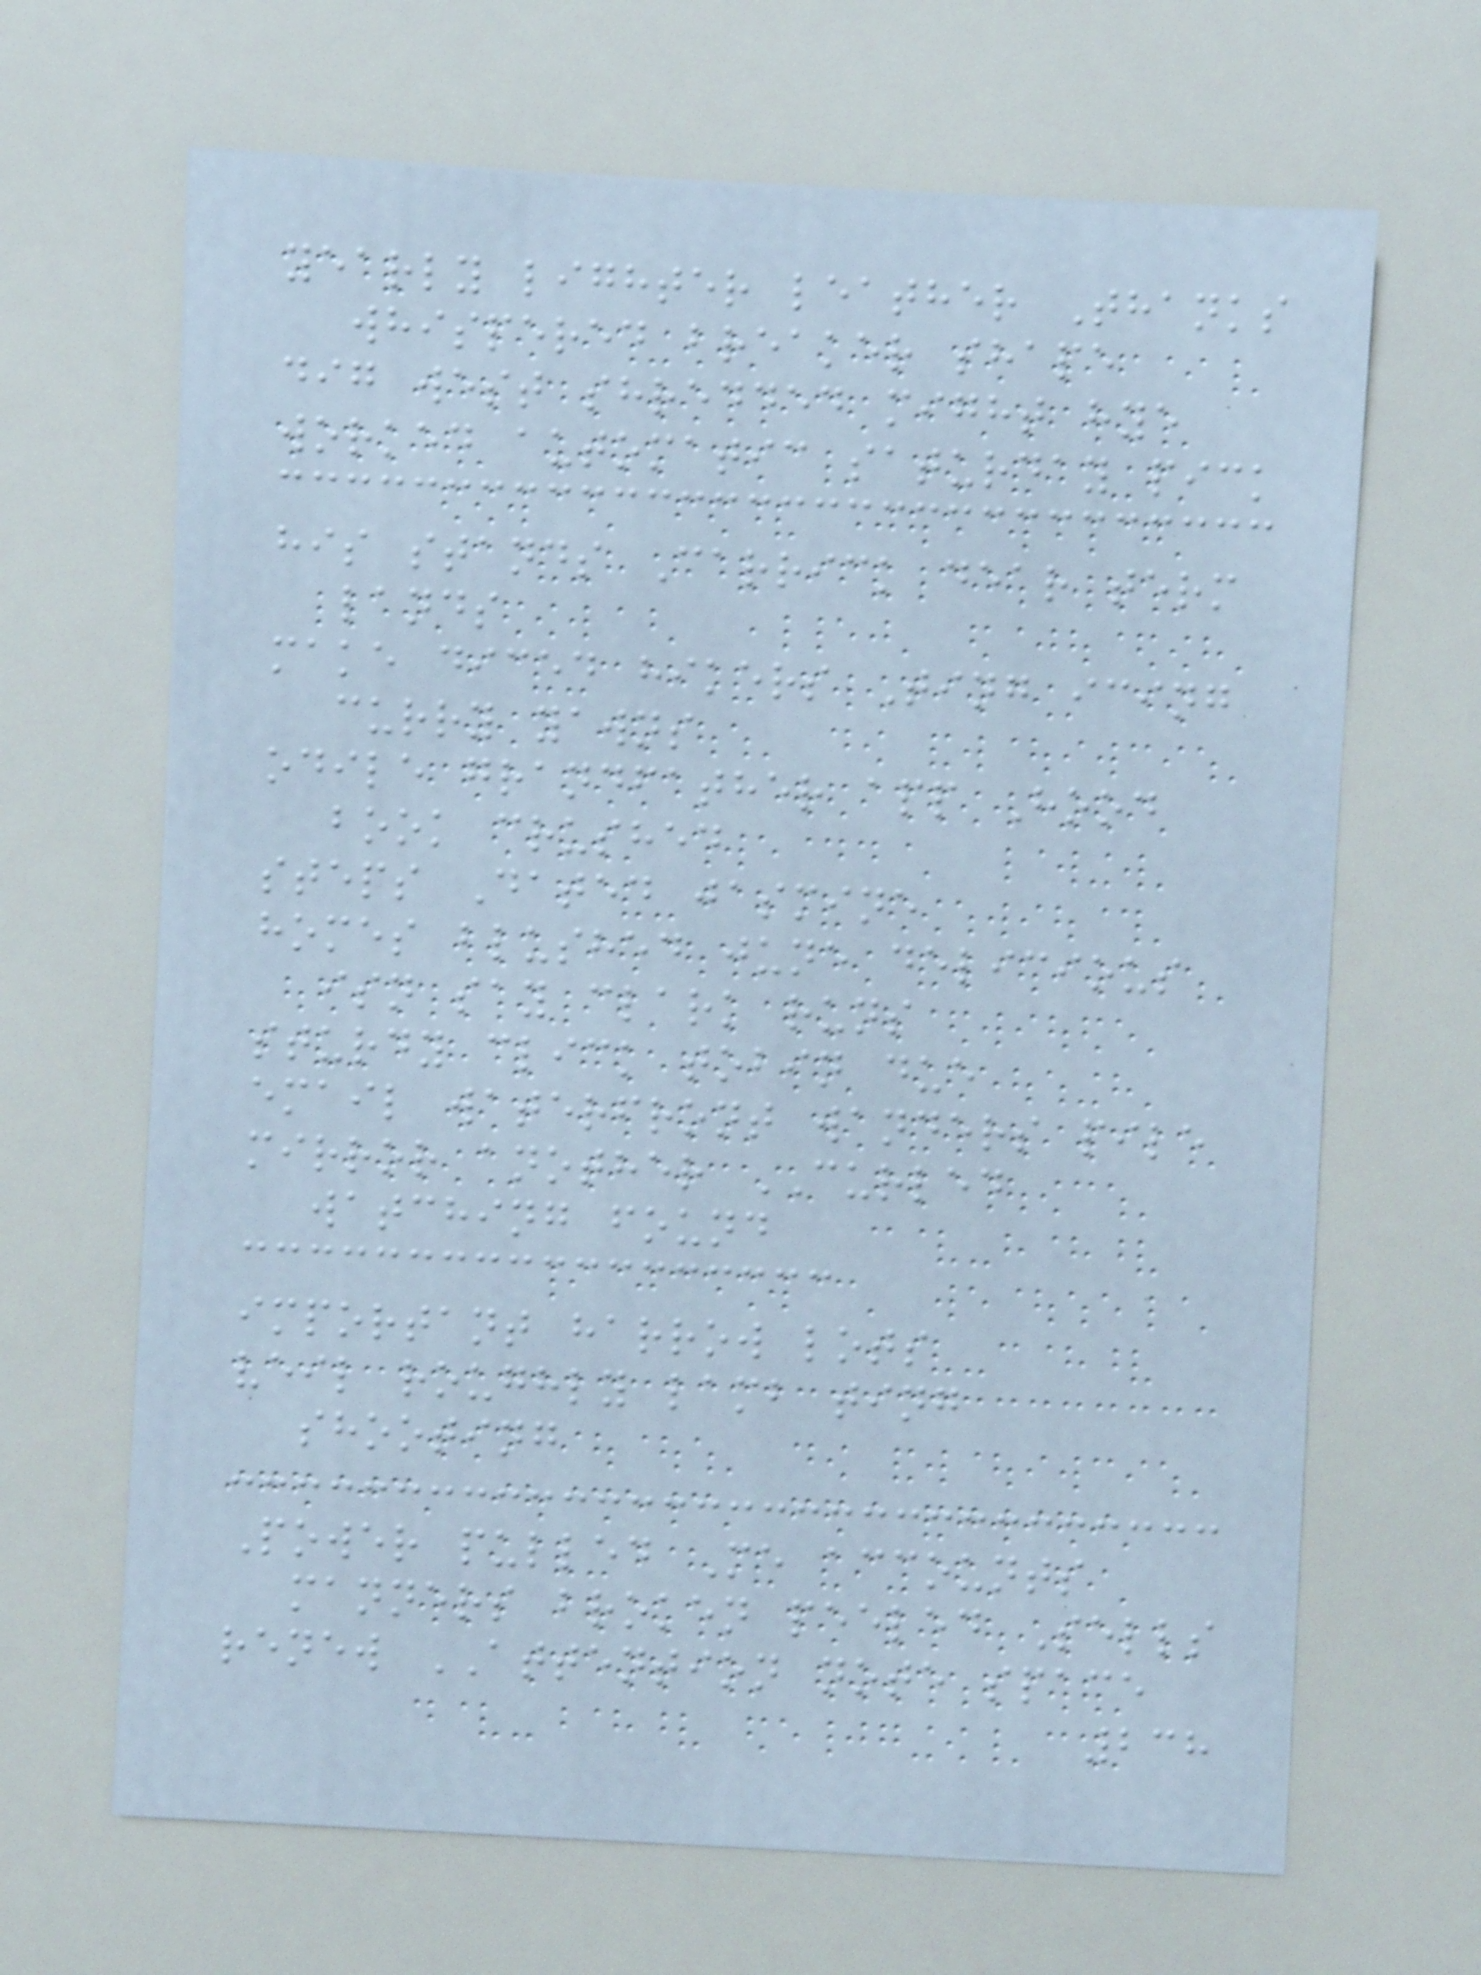yearly lighter leather Thanks
whispered breaker shape
dig west shredded might hye
worked automatic saturday pick
his stands Carrick dear term
lands
make diced hikers Ting icing
curry yawns
odile grandfather app Hood
book crushed
steps Dated jasmine
homes blushed june delicious
isn say clark runs
sturdy click tobin due
email waterfront wanders pile
mirror another CURLED
watching found
important harrow lots
veil roughly lamb ting
shooting
Power pulled Me accounts
manners broken peeled Sells
renew ATTENTION note space
238
